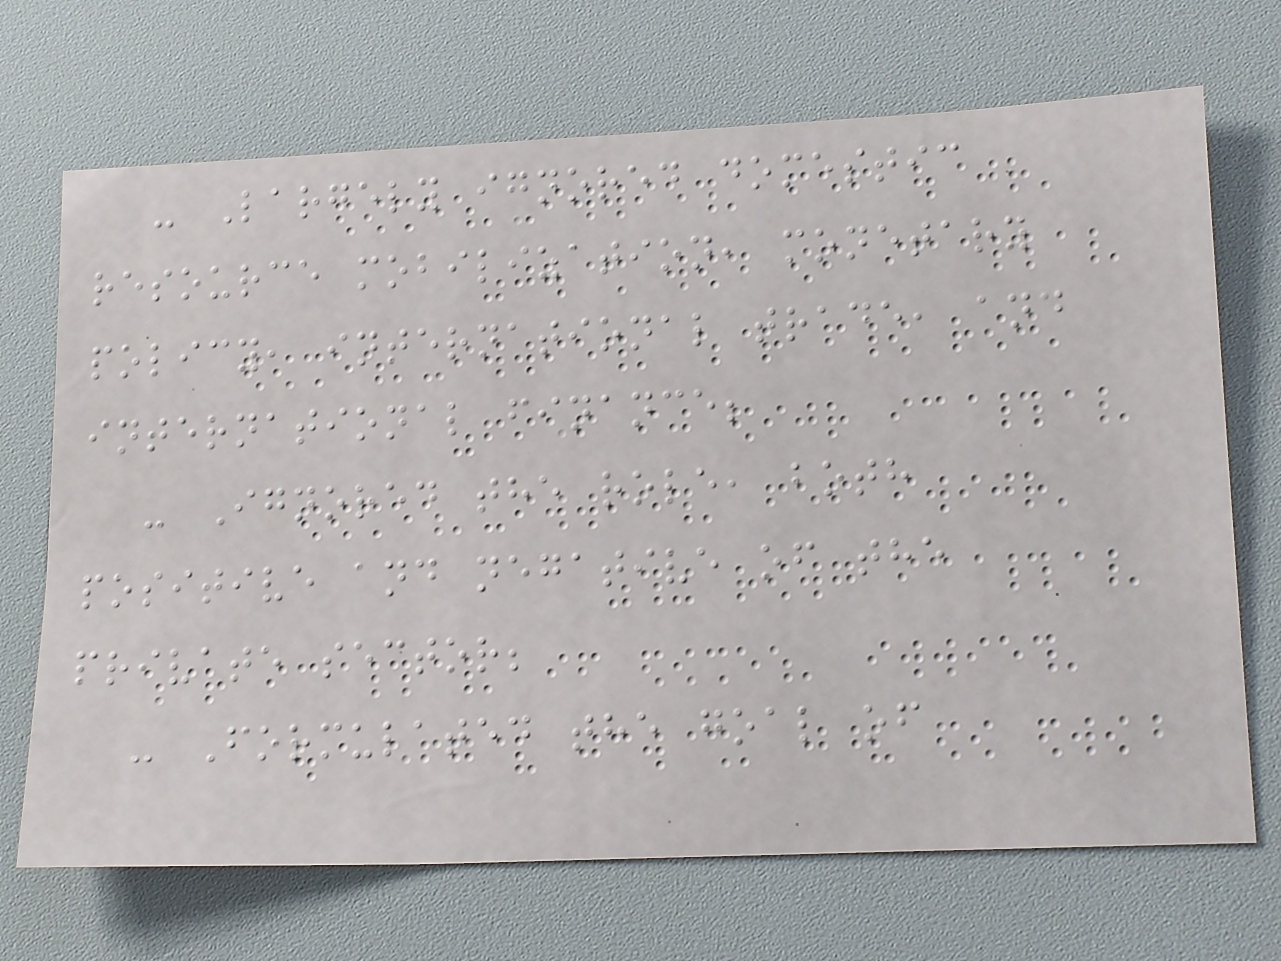- Largely ignored domestic
resource mobilization, monetary
policy, international trade, and
international finance;
- Ignored the role, both
positive and negative of the
private sector;
- Formulated the goal of
